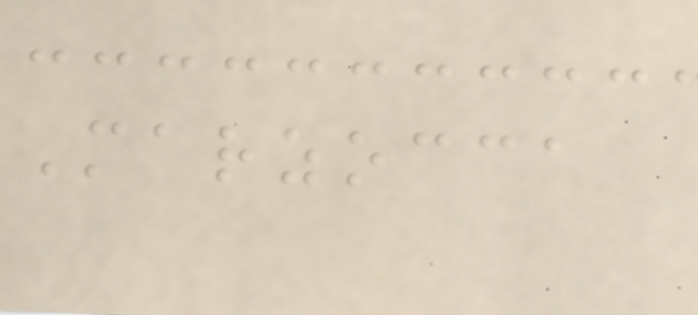Marzocca
